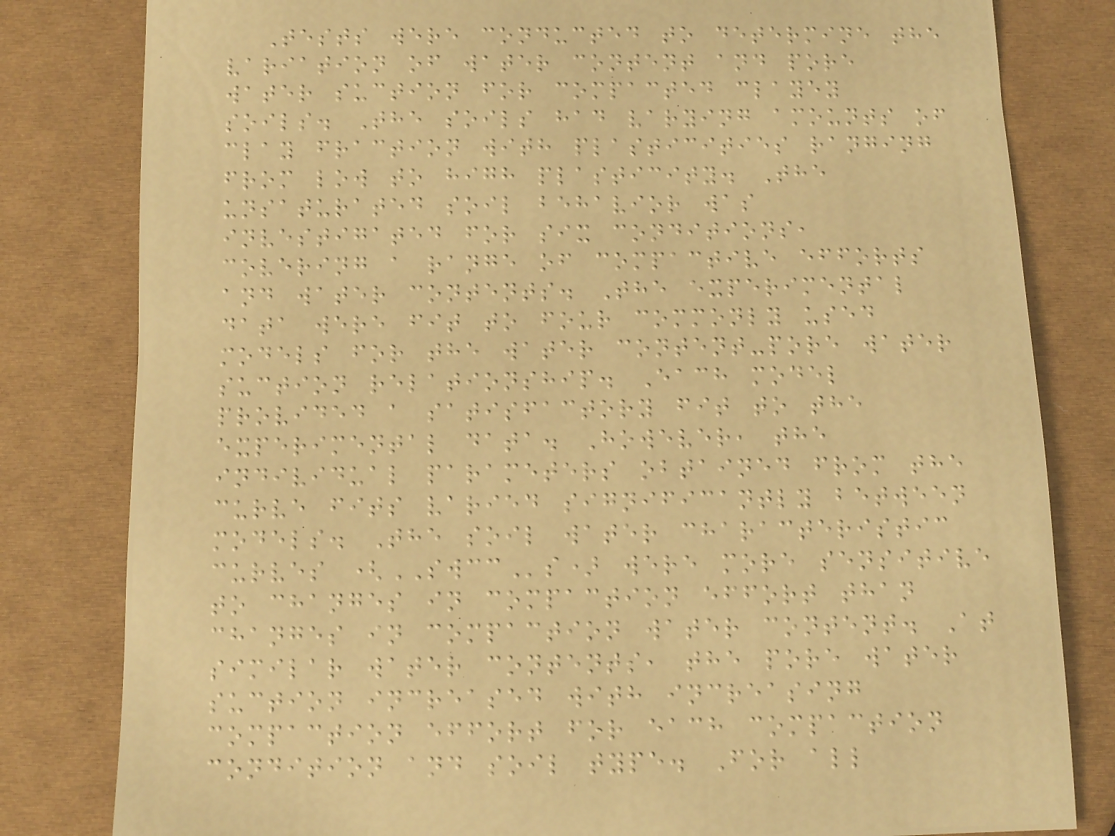Tests were conducted to determine the
variation of water content and pore
water suction for compacted clayey
soils. The soils had varying amounts of
clay fraction with plasticities ranging
from low to high plasticity. The
unsaturated soil behavior was
investigated for six conditions,
covering a range of compactive efforts
and water contents. The experimental
data were fit to four commonly used
models for the water content-pore water
suction relationship. Each model
provided a satisfactory fit to the
experimental data. However, the
individual parameters obtained from the
curve fits varied significantly between
models. The soil water characteristic
curves (SWCCs) were more sensitive
to changes in compaction effort than
changes in compaction water content. At
similar water contents, the pore water
suction increased with increasing
compaction effort for each compaction
condition and soil type. For all
